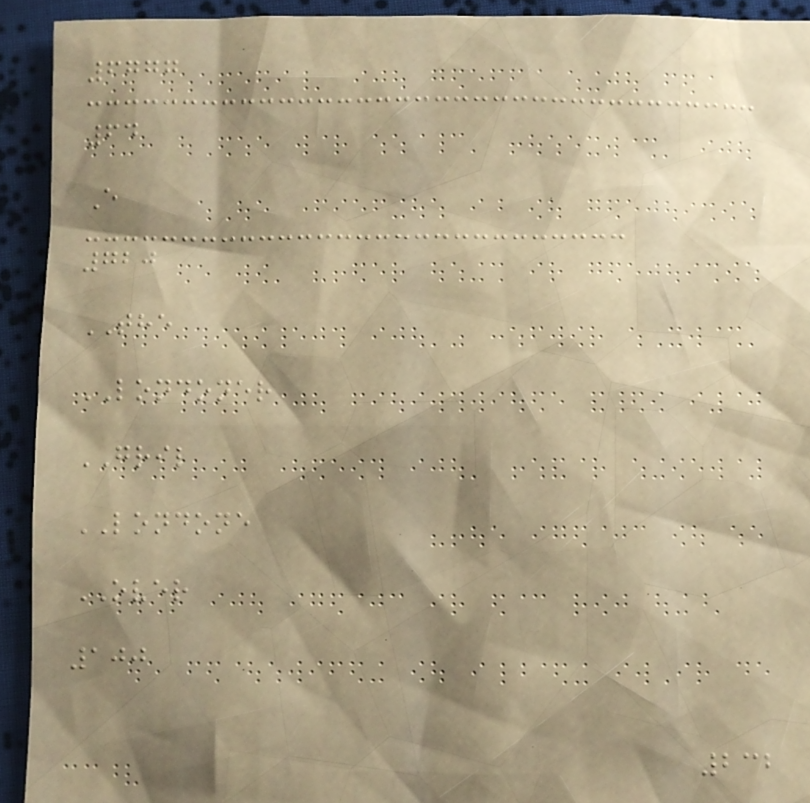6777
64
E
720
THE
LONDONER
GRIL
LONDONE
OVER
100
232
